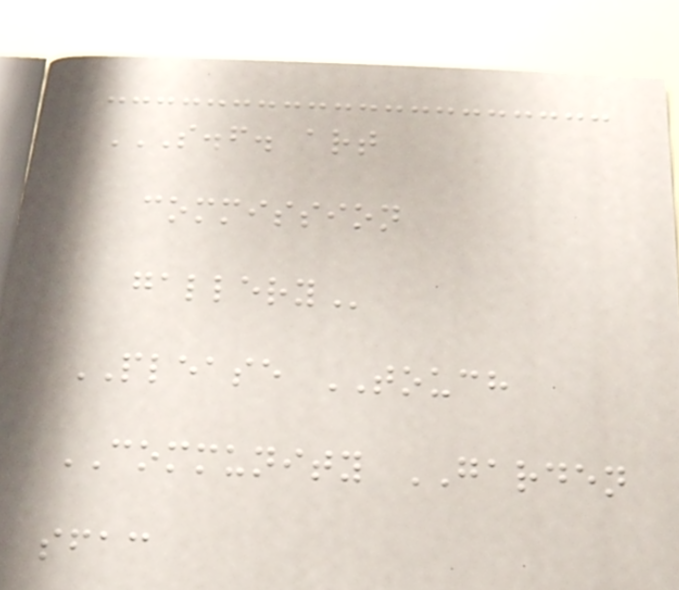S.F. ART
COMMISSION
GALLERY
PLEASE TOUCH
COMMUNITY GARDEN
sfac
